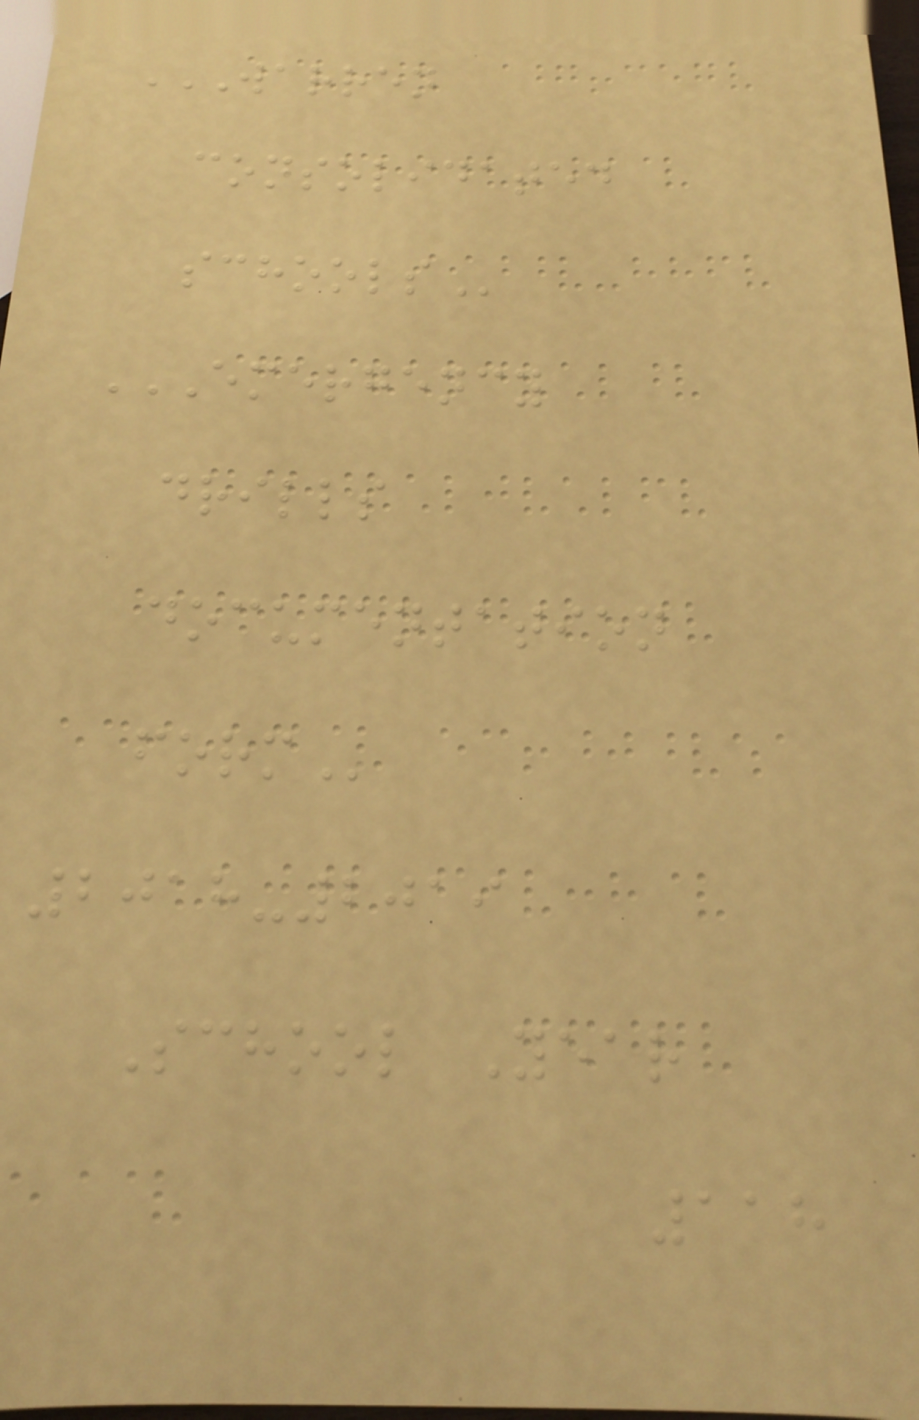WARREN
CONSOLIDATED
SCHOOLS
EMERGENCY
DRILLS
DOCUMENTATION
FORM
2018-2019
School Year
118
